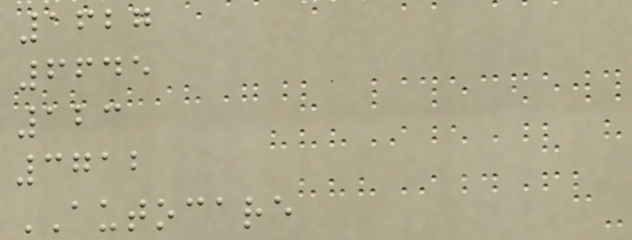1627
6645
123
3712
AUTOCARE
